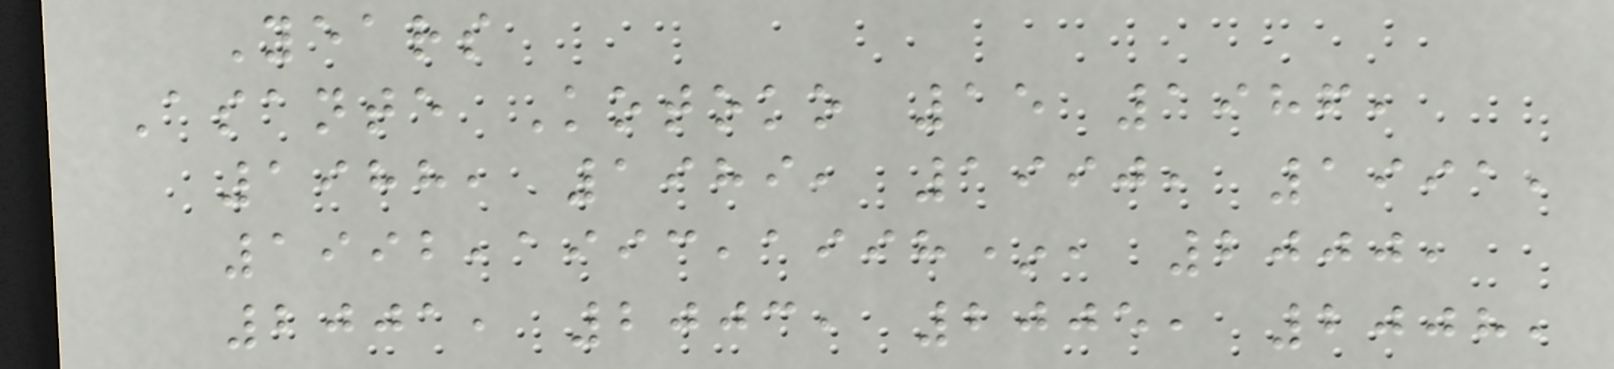Years
Asante Kotoko 15 1986,
1988, 1989, 1990, 1991,
1992,1993,1998*, 2000,
2001, 2003, 2005, 2008,
